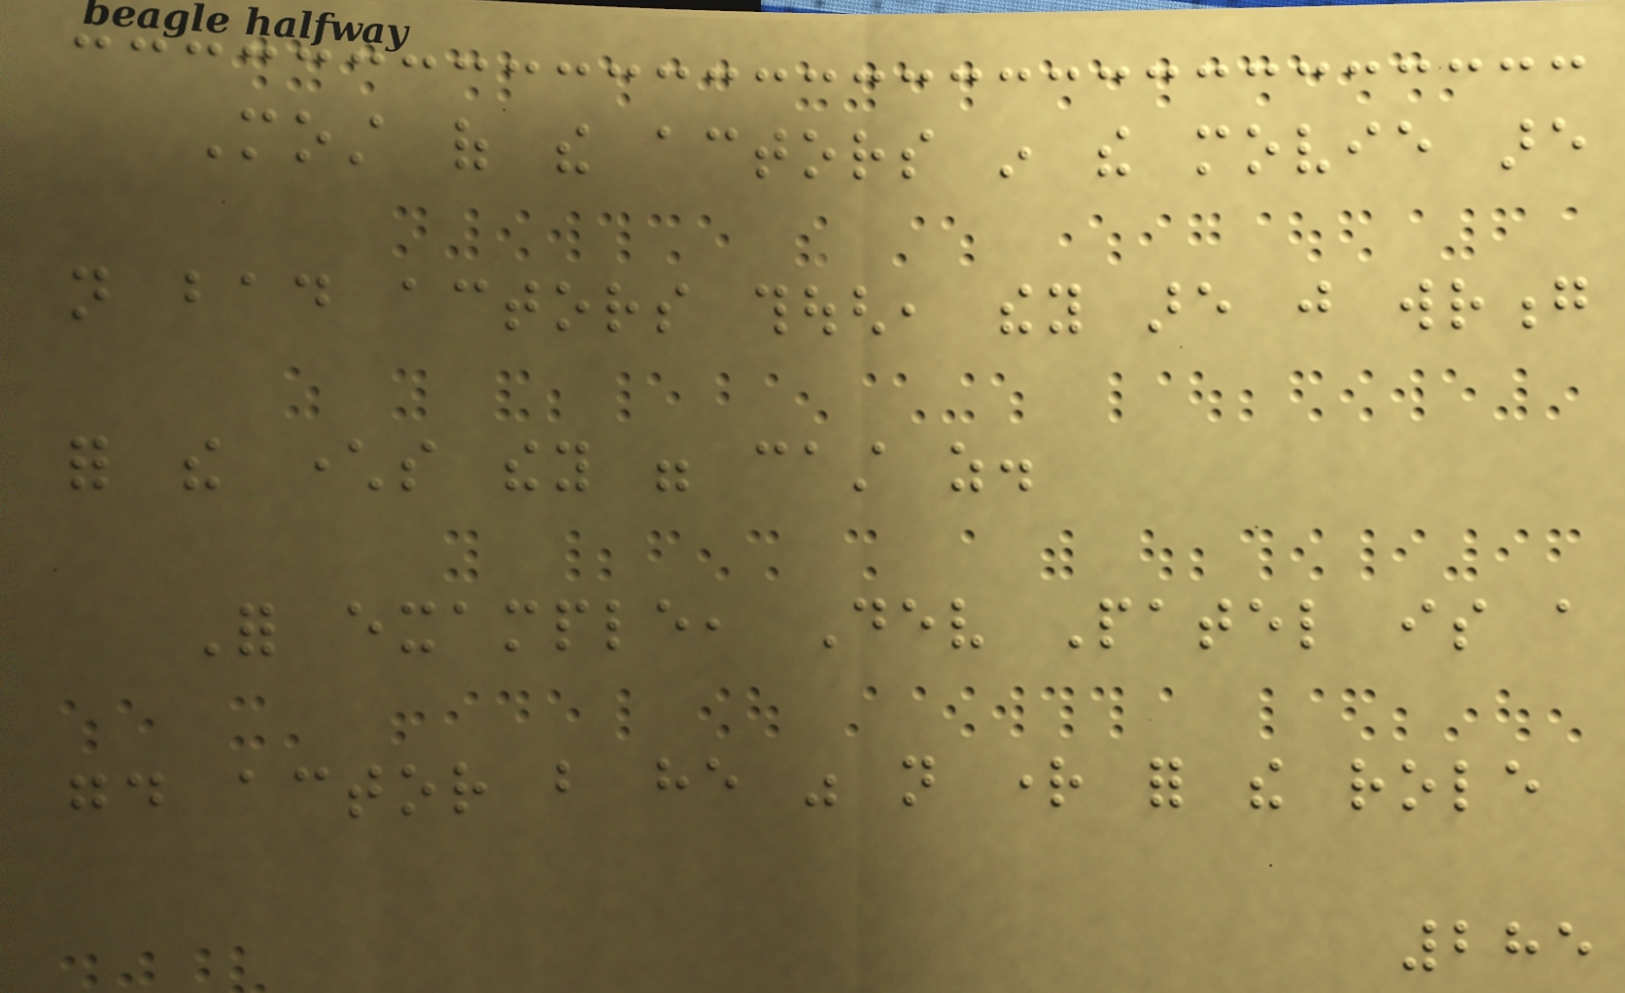Most of the actors in the movie are
not bad actors though, they are just wrong
for the characters they were cast as.
For example, Dev Patel is a
good actor but he was not right for the role
285
